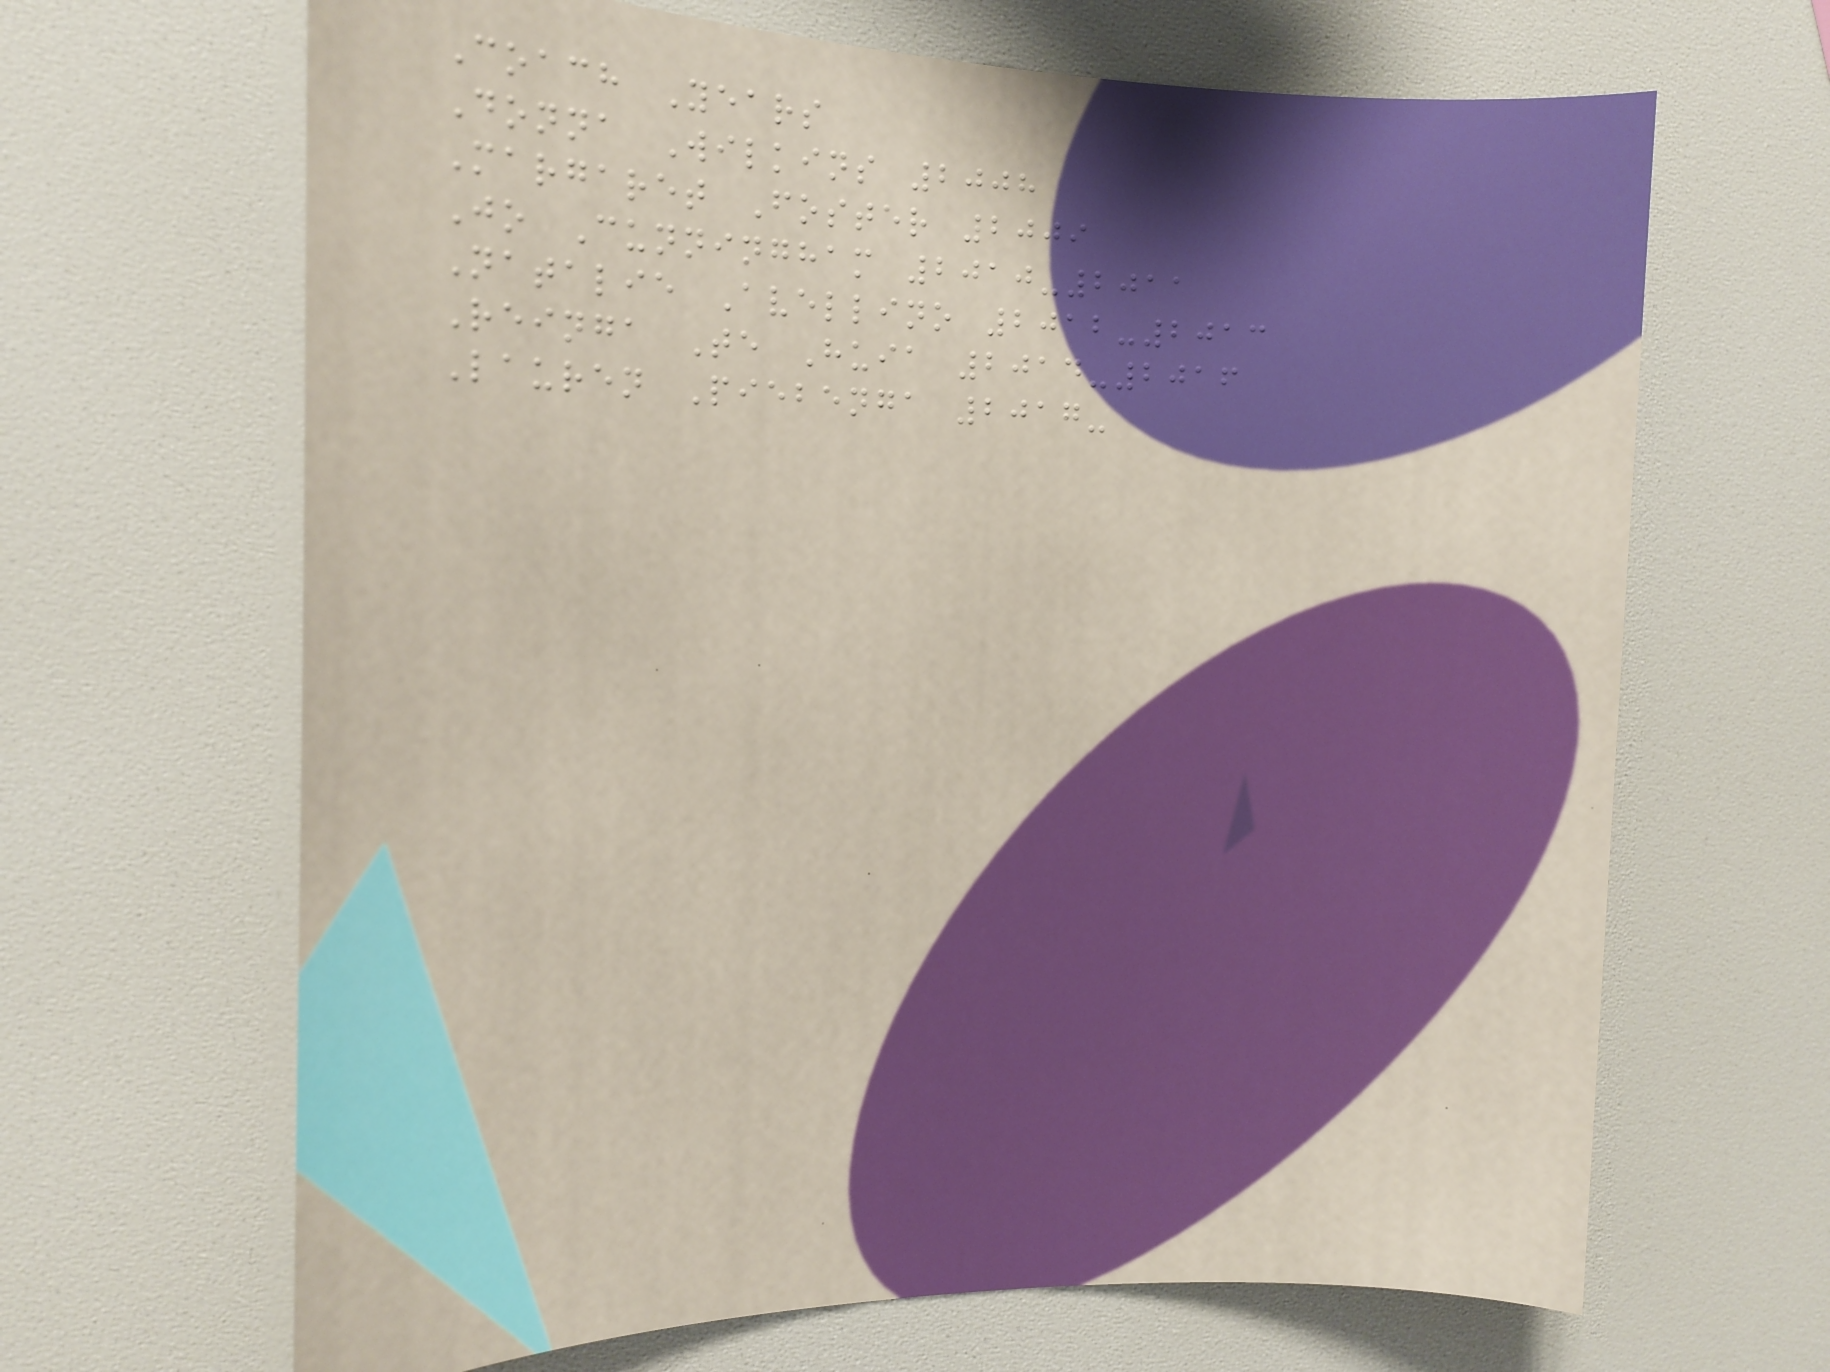Coach Years
Donna Wilkins 2008
Margaret Foster 2009
Jo Cunningham 2010-2011
Natalie Avellino 2012-2013
Reinga Te Huia 2014-2016
Lauren Piebenga 2017-
